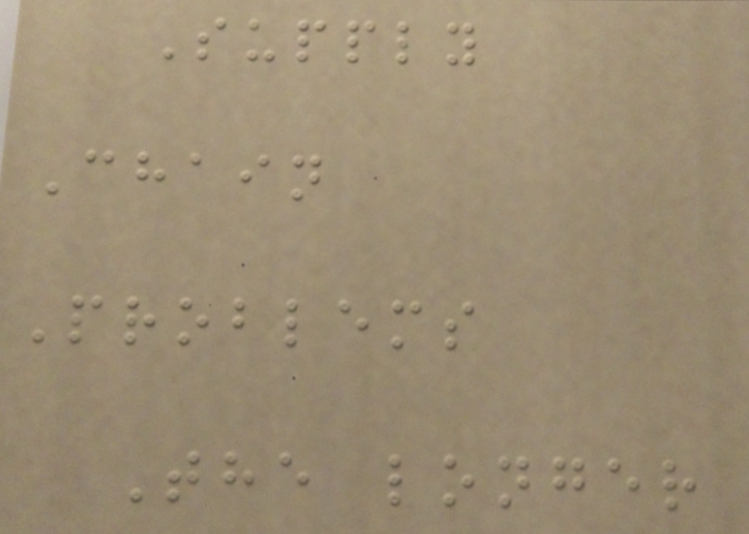Supply
Chain
Problems
The longer
